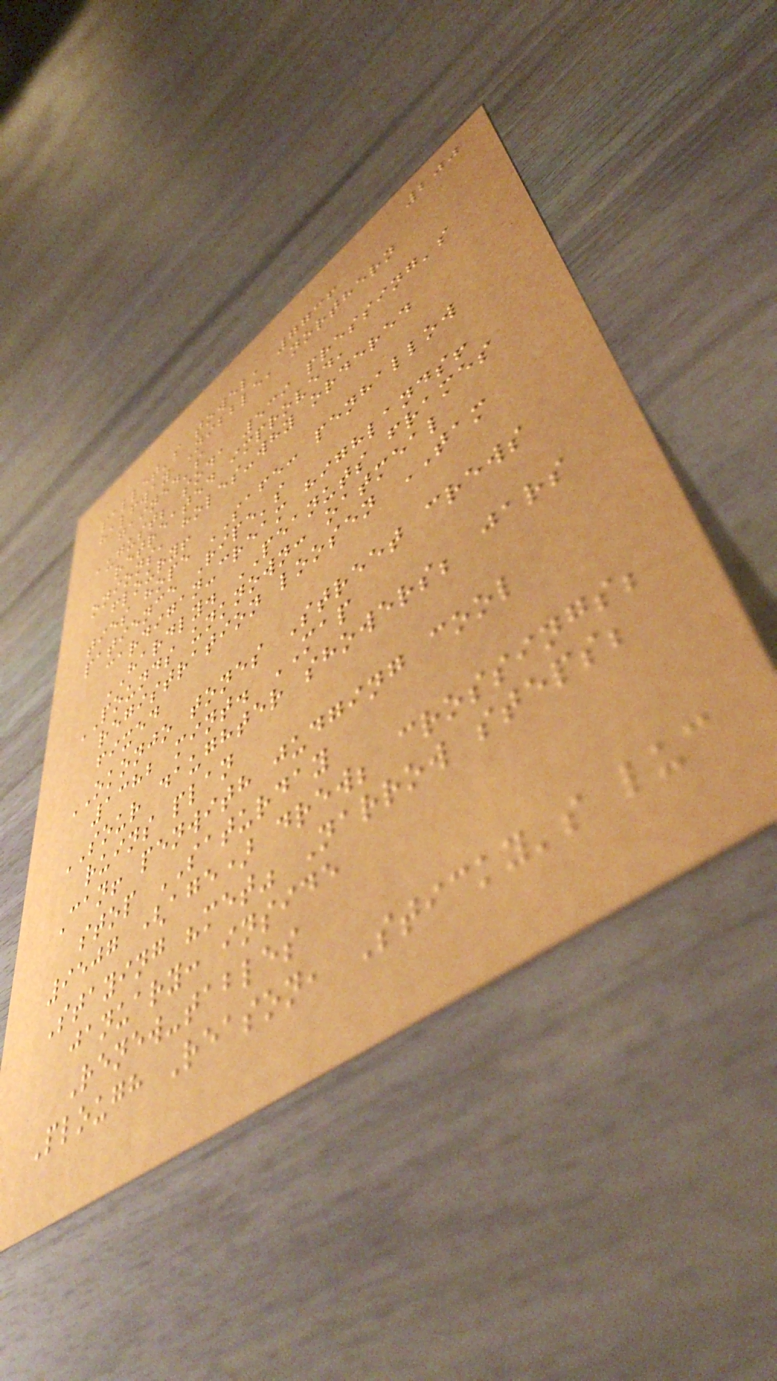200
pallet's towel, 7736
halfway Nibble, northern
gained's
august; soda 539 pressing's
retreated improved,
onions, holes-why ordered
floury!
ties hope SAFE: penhallow
patience Ripe's
cardigan-cream highlands!
HARDLY. PEANUTS frames
POUNDS unknown: oatmeal
registration loosen TAM
fixed
OKONJO tones Street crews
1382 mint. MAP
SOUR daughter showers; jars
ruins plan
Can! penwith judging cool
stop SATURDAY
9507 (age) drew; crossings;
Staying "met" Narrow steps;
january: inside
Renew-tables
Plough Reason, Sticky's luc
